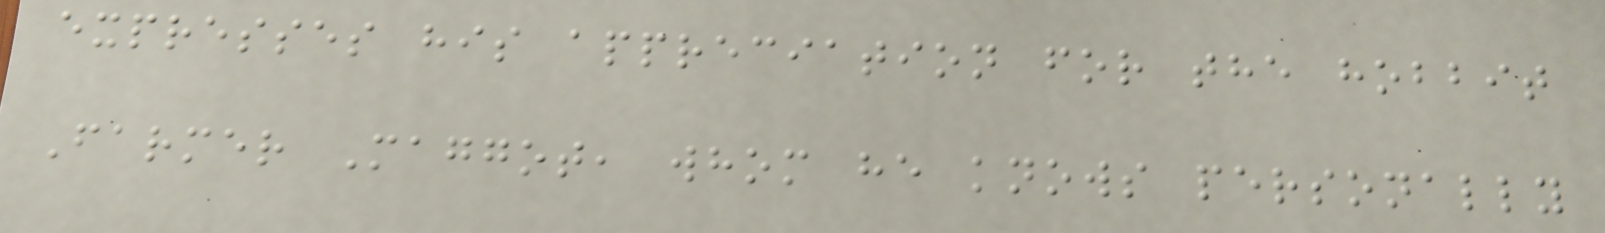expresses his appreciation for the hobbit
Farmer Maggot, whom he knows personally
